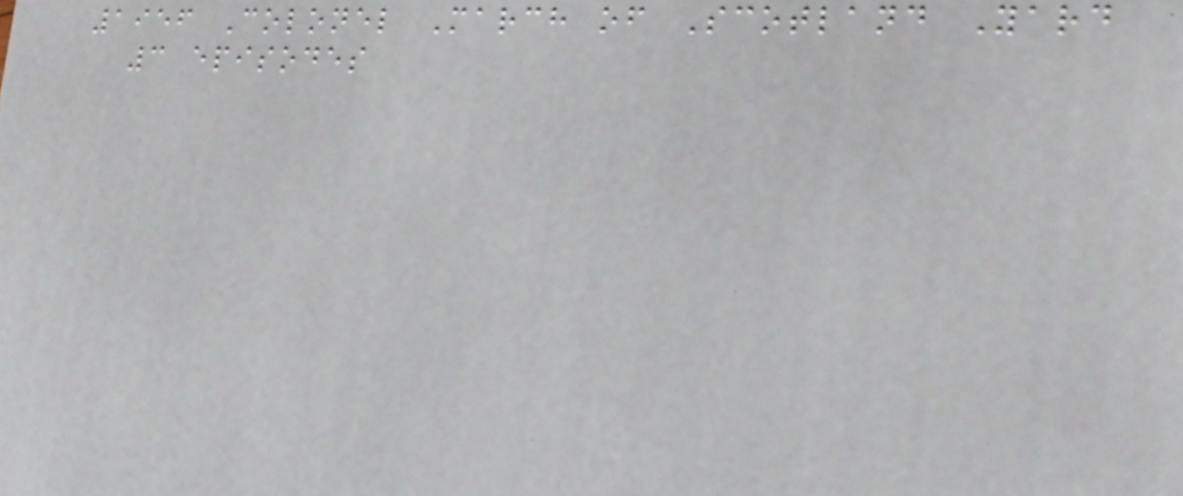1956 Colonel March of Scotland Yard
3 episodes
